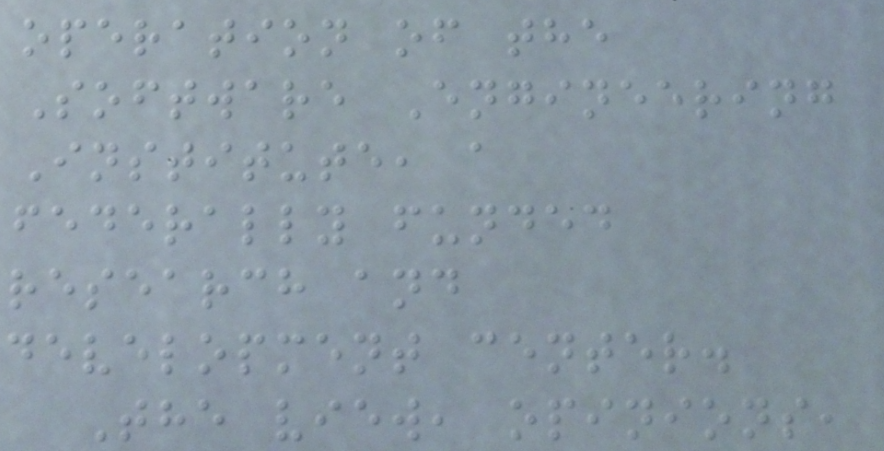operation of the
Software Engineering
Institute, a
federally funded
research and
development center.
The view, opinions,
